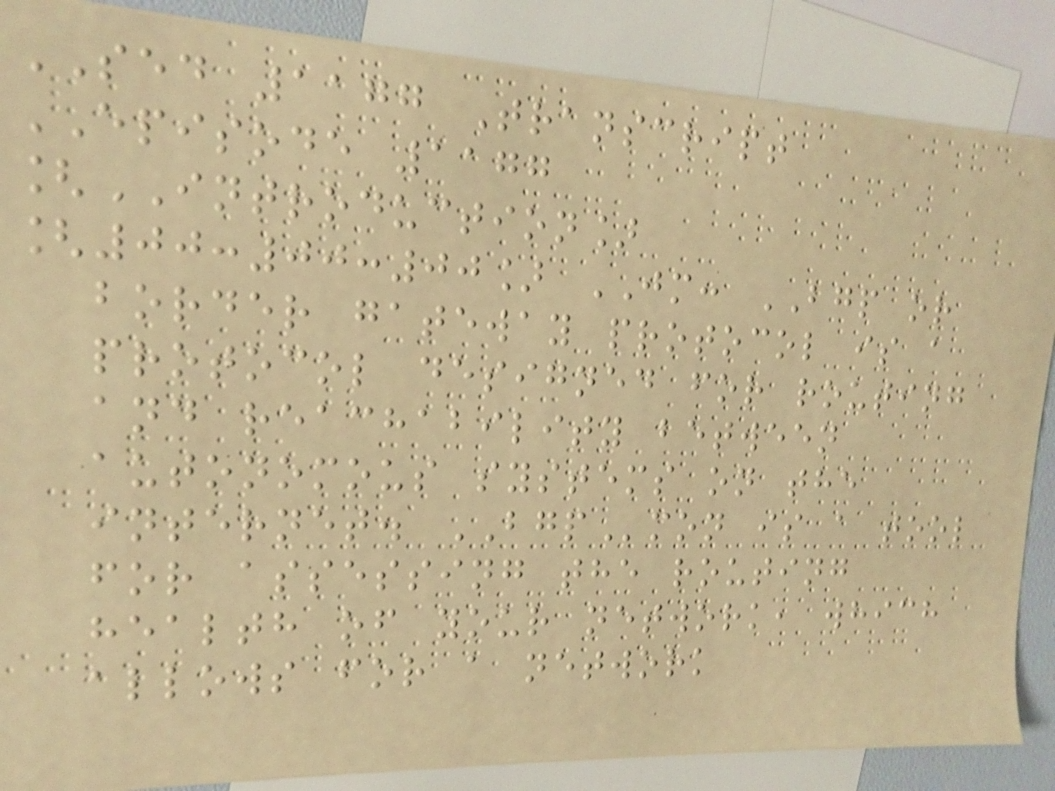SED 1177 Transcript
EPISODE 1177
[INTRODUCTION]
[00:00:00] JM: BGP or
border gateway protocol is a
protocol designed for routing
and reachability between
autonomous systems on the
internet. BGPmon is a tool
for assessing the routing
health of your network, which
allows for a network
